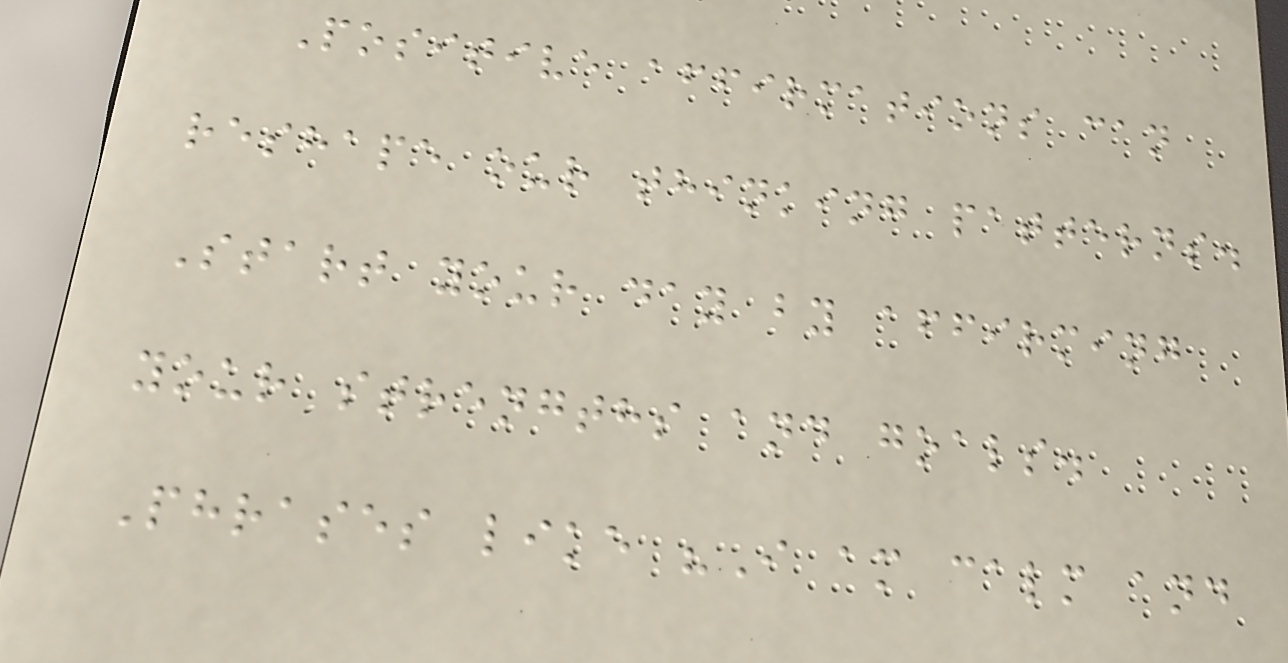Positive affirmations can
reshape our thinking patterns.
Start your day by affirming
your strengths and goals.
Phrases like "I am calm and
